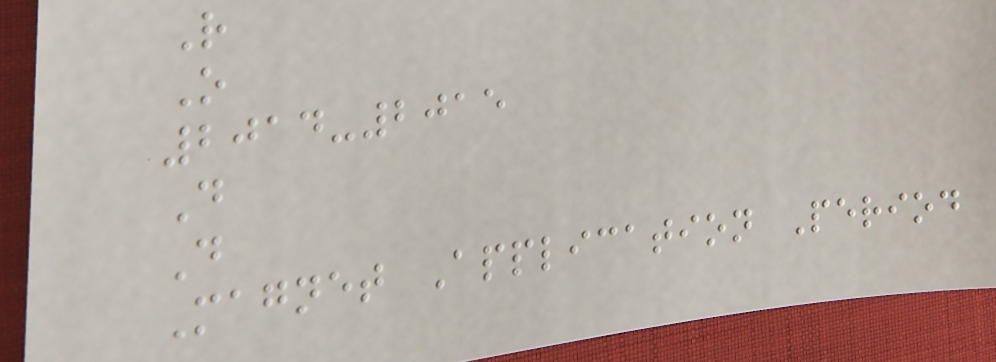R
O
2014-2015
D
D
Magnet Application Period
